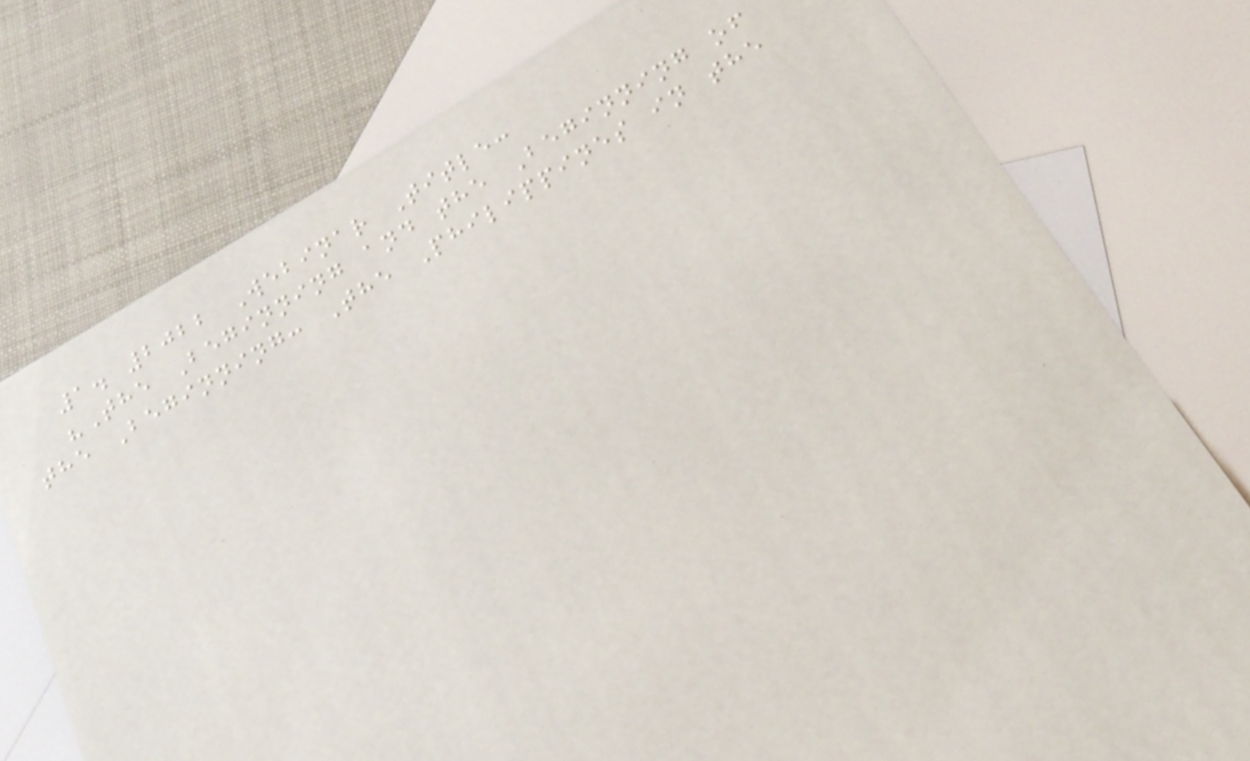1. 2022 Webinar Title:
"The Beginning and the Beginning of
the Beginning: The Philippines in the
